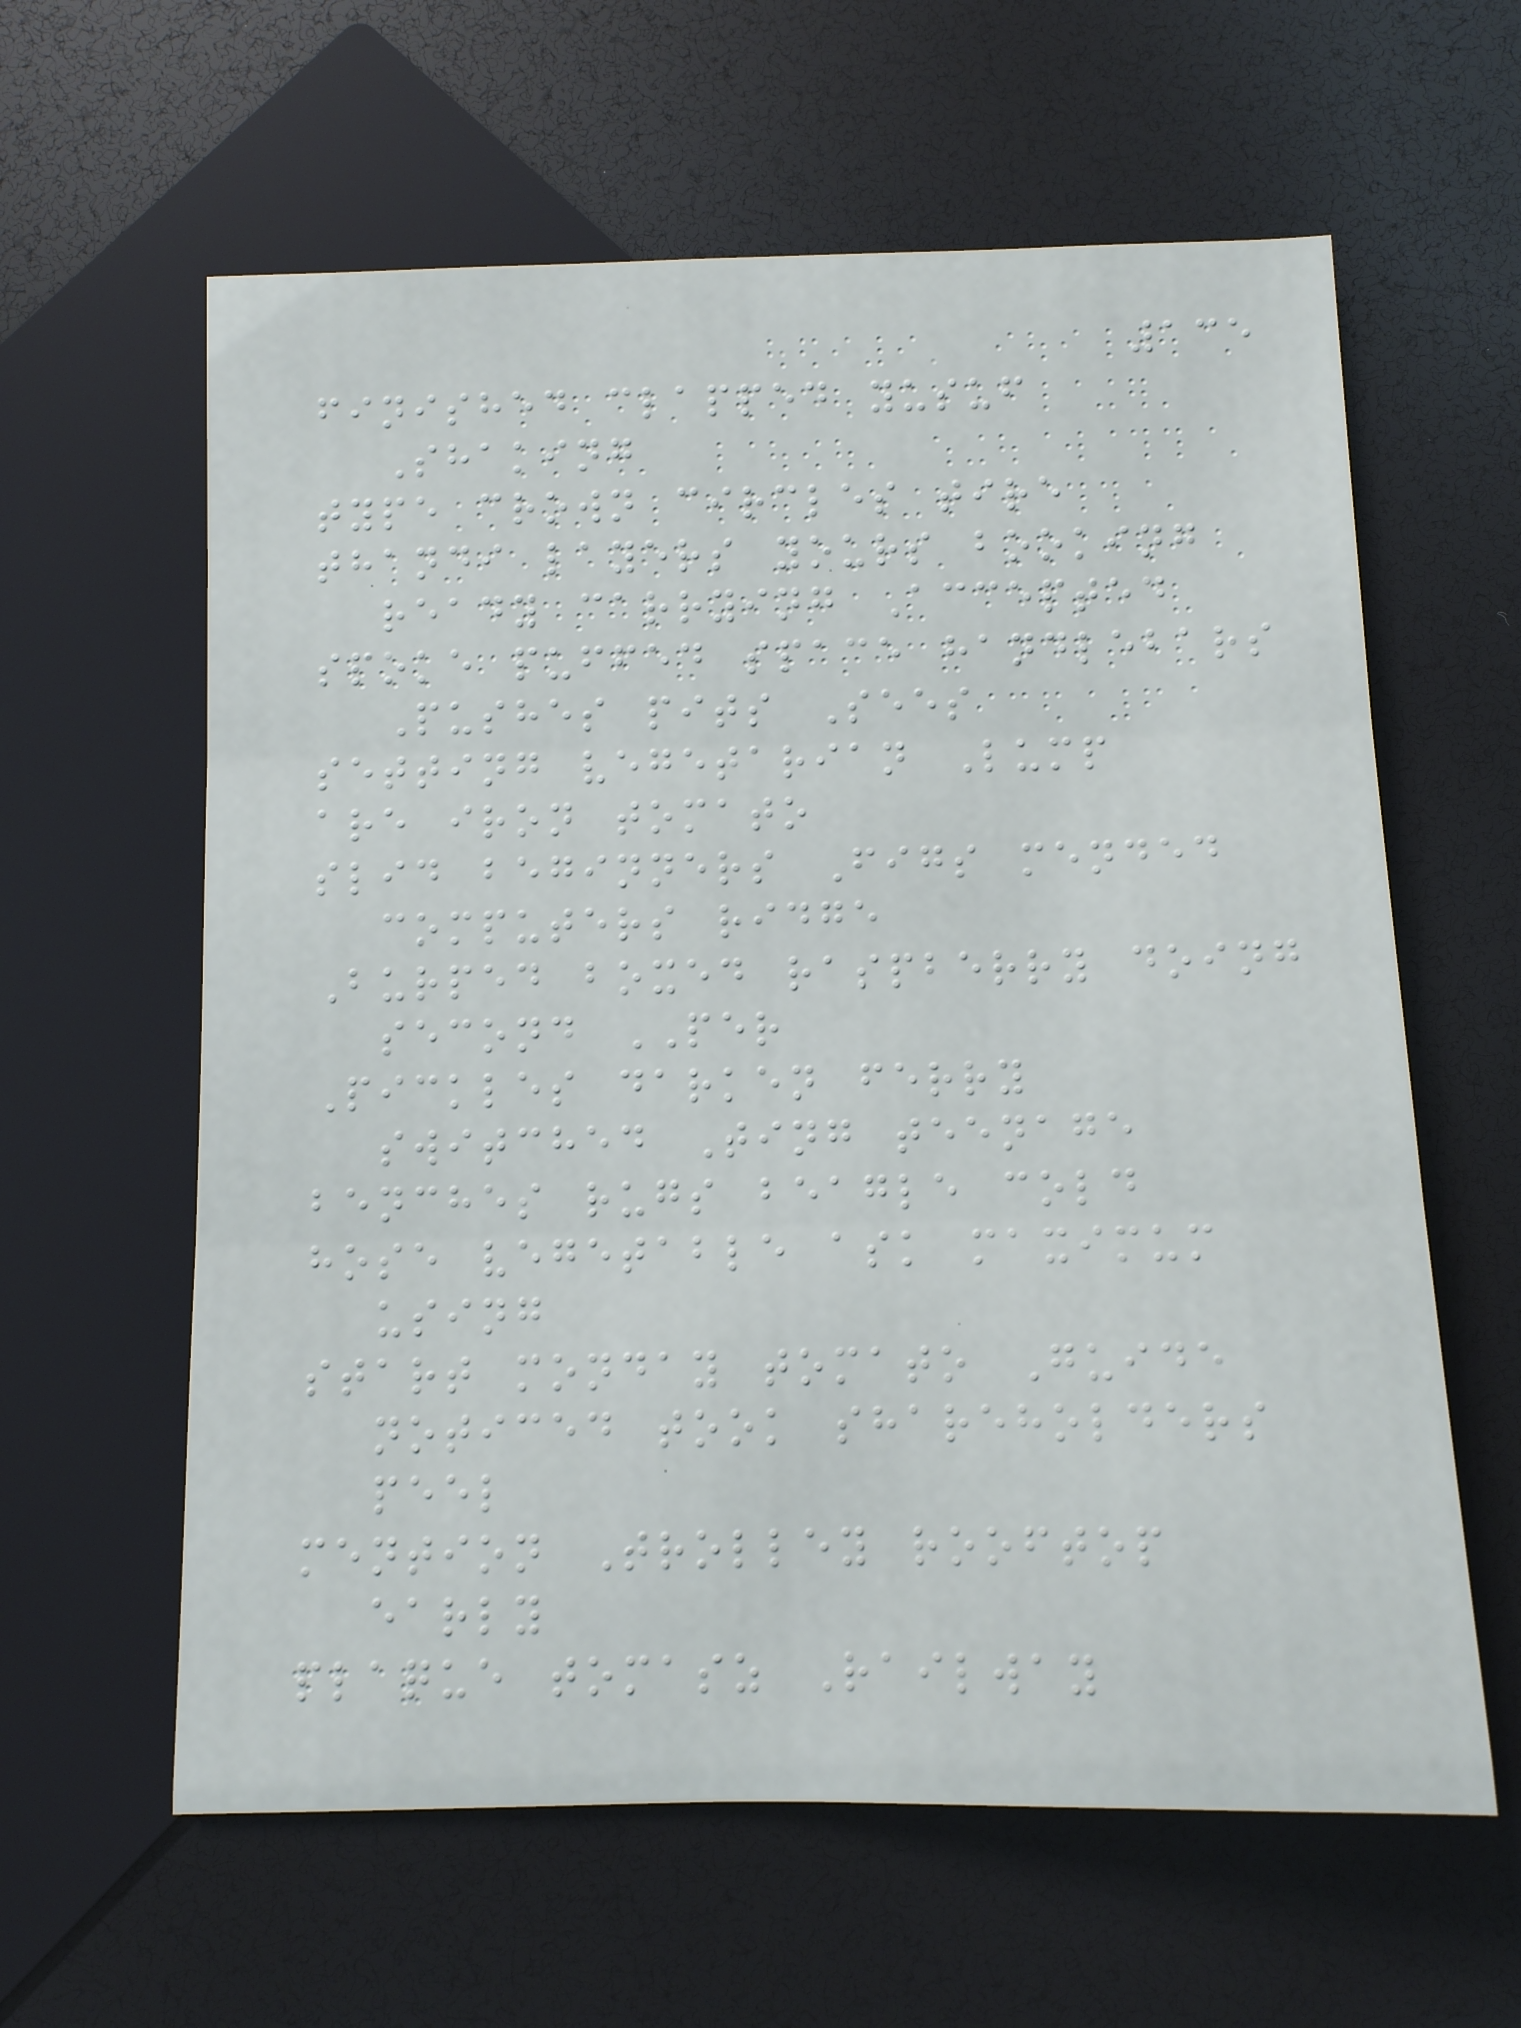135
finished clapped yusuf
Shaking
type crown circles tire
thandi layers yours booking
ready carrying Accepted
spoke puffed space handlebars
Pushes pits Sees
setting vegetarian Lump
are iron tomato
slid beginners Figs mended
computers ridge
Burped boxed raspberry doing
second PER
Pickles darken ferry
switched Ting teenage
benches rugs beagle cold
hose vegetable ask maximum
using
start monday tomato Guide
noticed took shareholders
peel
mention Trolley rooftop
early
plaque tomasz Railway
